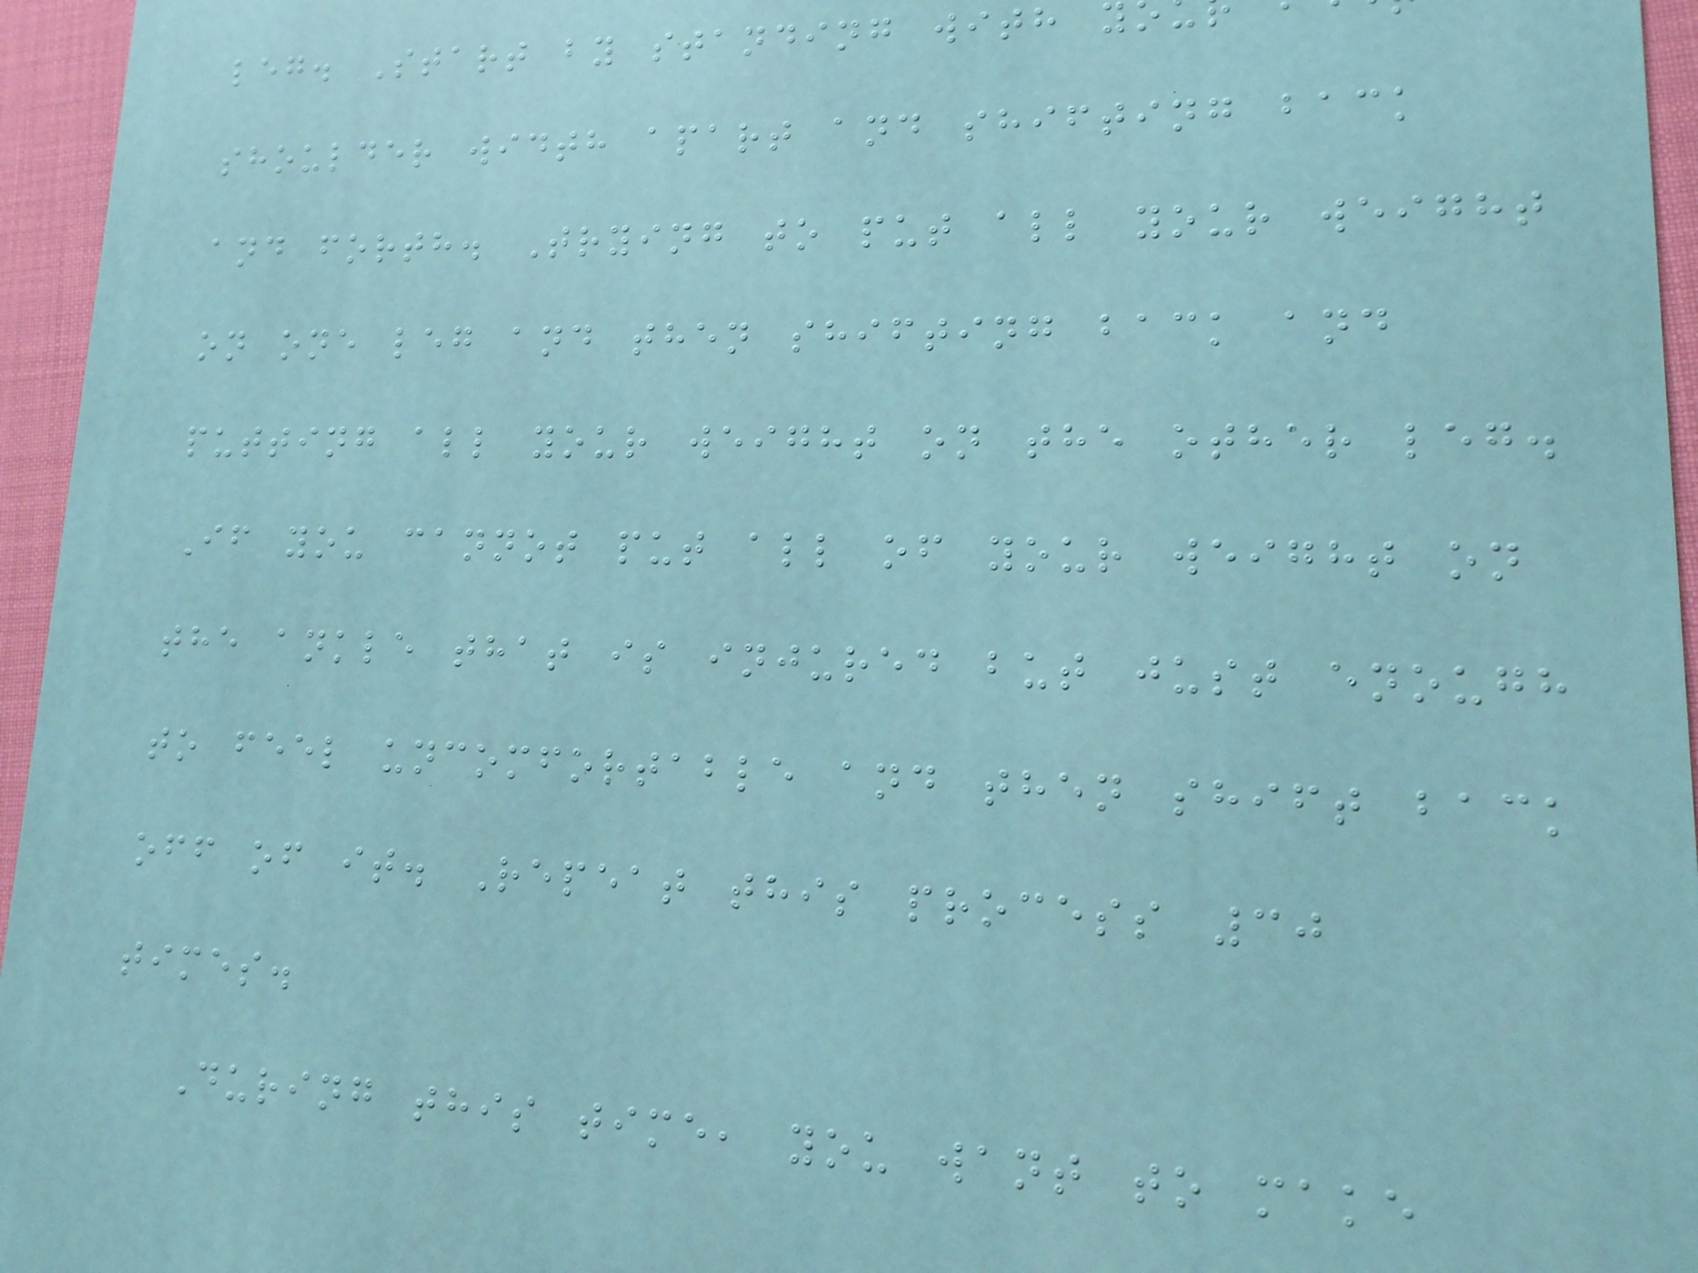leg. Start by standing with
shoulder width apart and shifting back
and forth. Trying to put all your weight
on one leg and then shifting back and
putting all your weight on the other leg.
If you cannot put all of your weight on
the ankle that is injured but just enough
to feel uncomfortable and then shift back
off of it. Repeat this process 30
times.
During this time, you want to make
